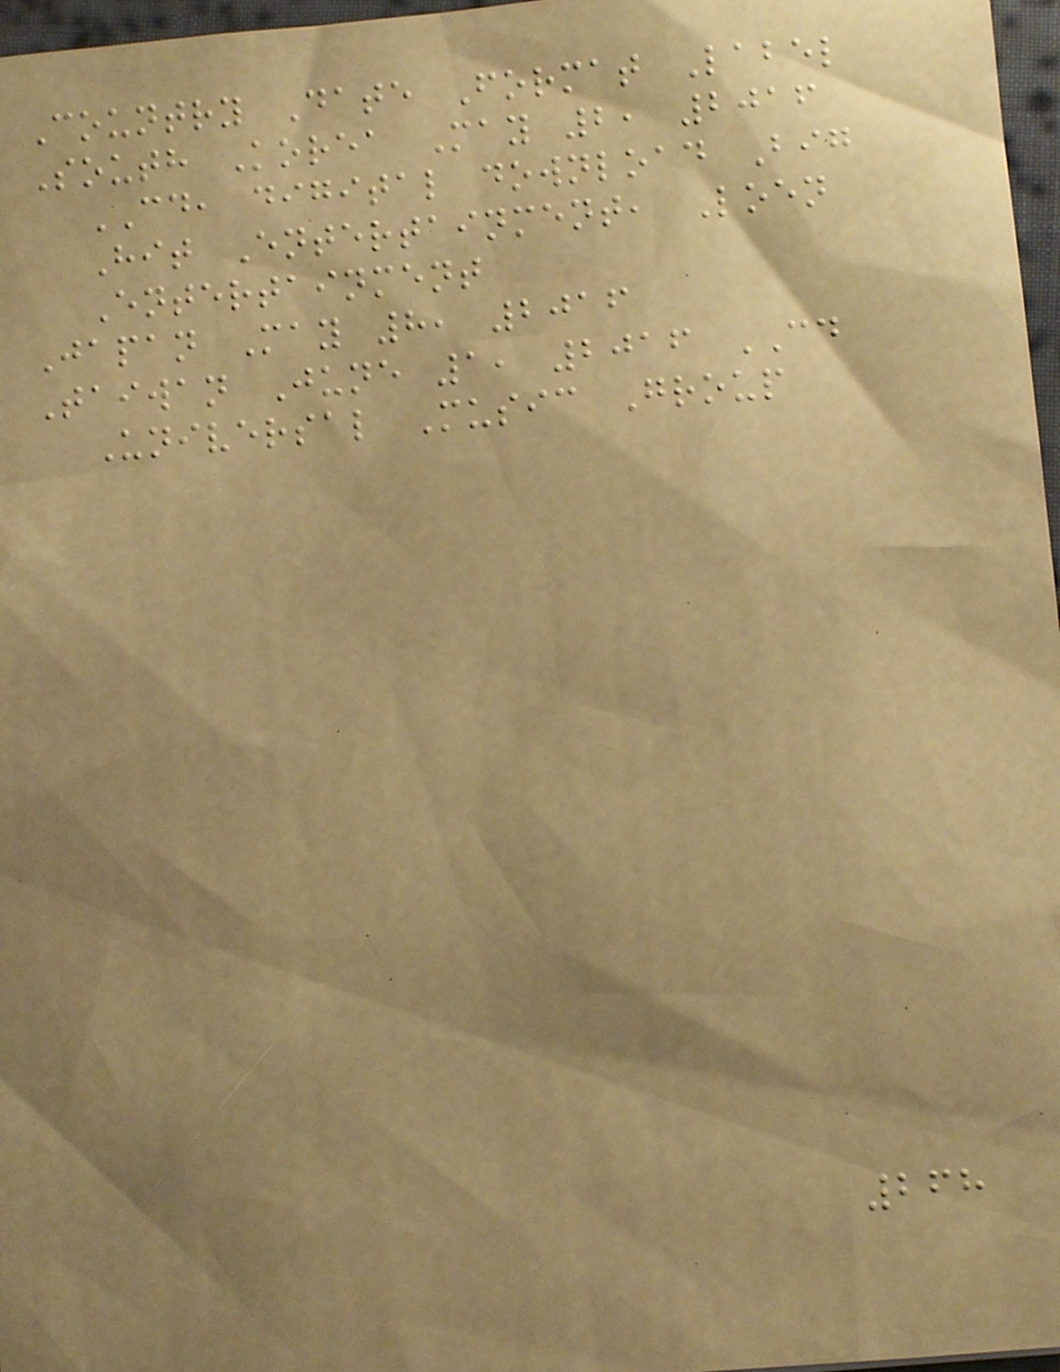Country Date Format Label
South Korea May 2, 2016
CD, digital download Big
Hit Entertainment, Loen
Entertainment
Japan May 8, 2016
Taiwan June 1, 2016 CD
Universal Music Group
268
